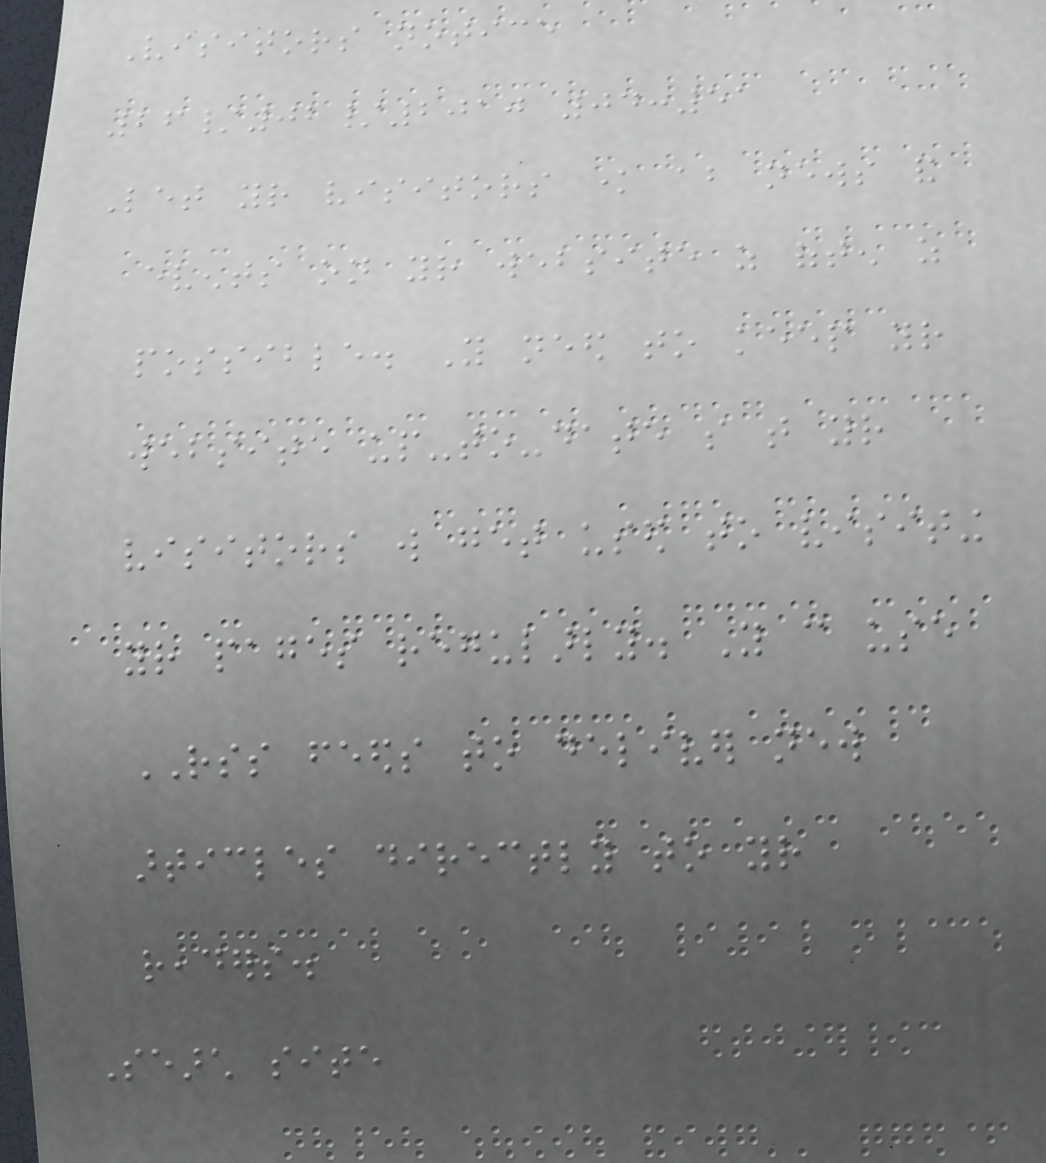Visitors notice
26/02/2010 04:51
Let your visitors know about news and
events on your website as often as
possible. You need to keep your
website up-to-date so that your
visitors will get used to visiting
your pages regularly. You can use
RSS feeds to deliver new
articles directly to your
readers.
Search site
